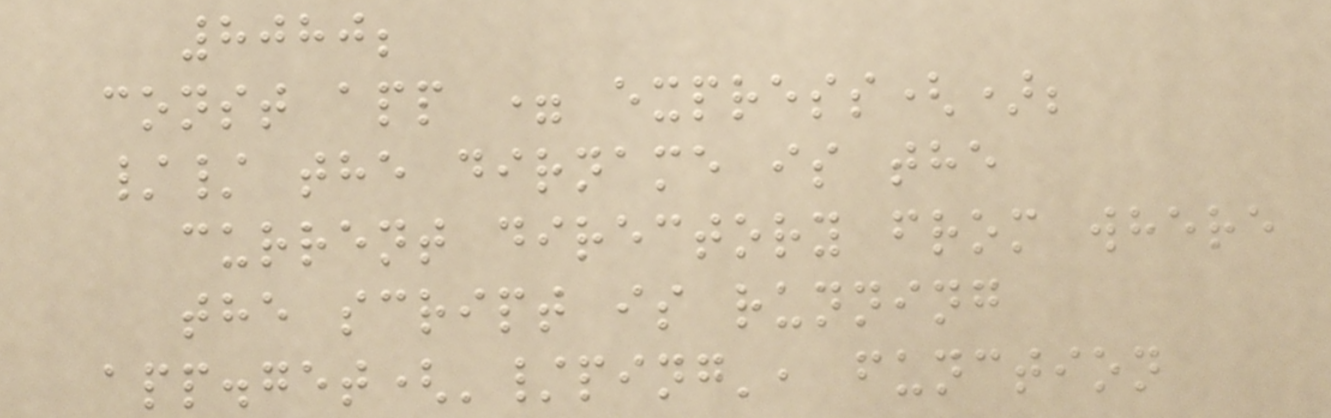8080;
const app = express();
// the dirname is the
current directory from where
the script is running
app.get('/ping', function
